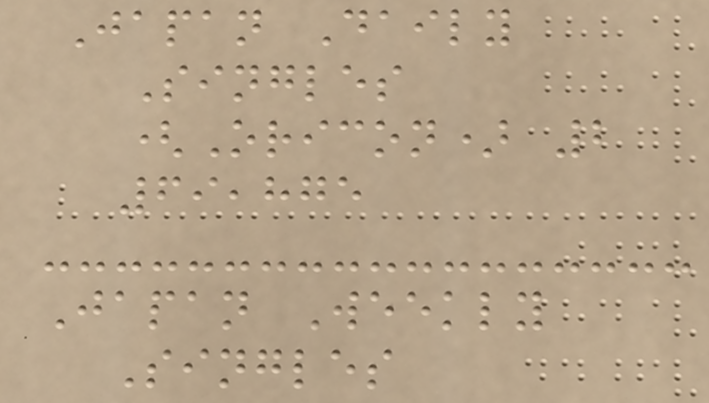Japan Daily
Singles
(Oricon) 2
69,875
Japan Weekly
Singles
